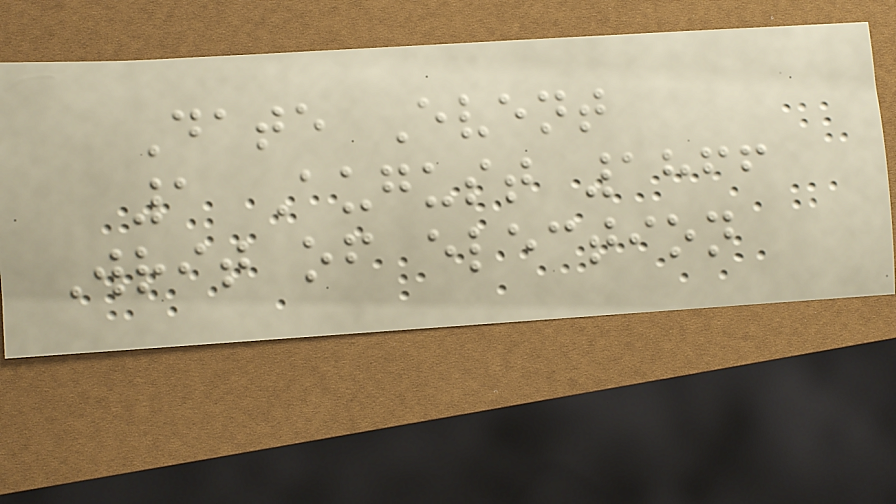Date Event
1 August 1866
Writ of election
